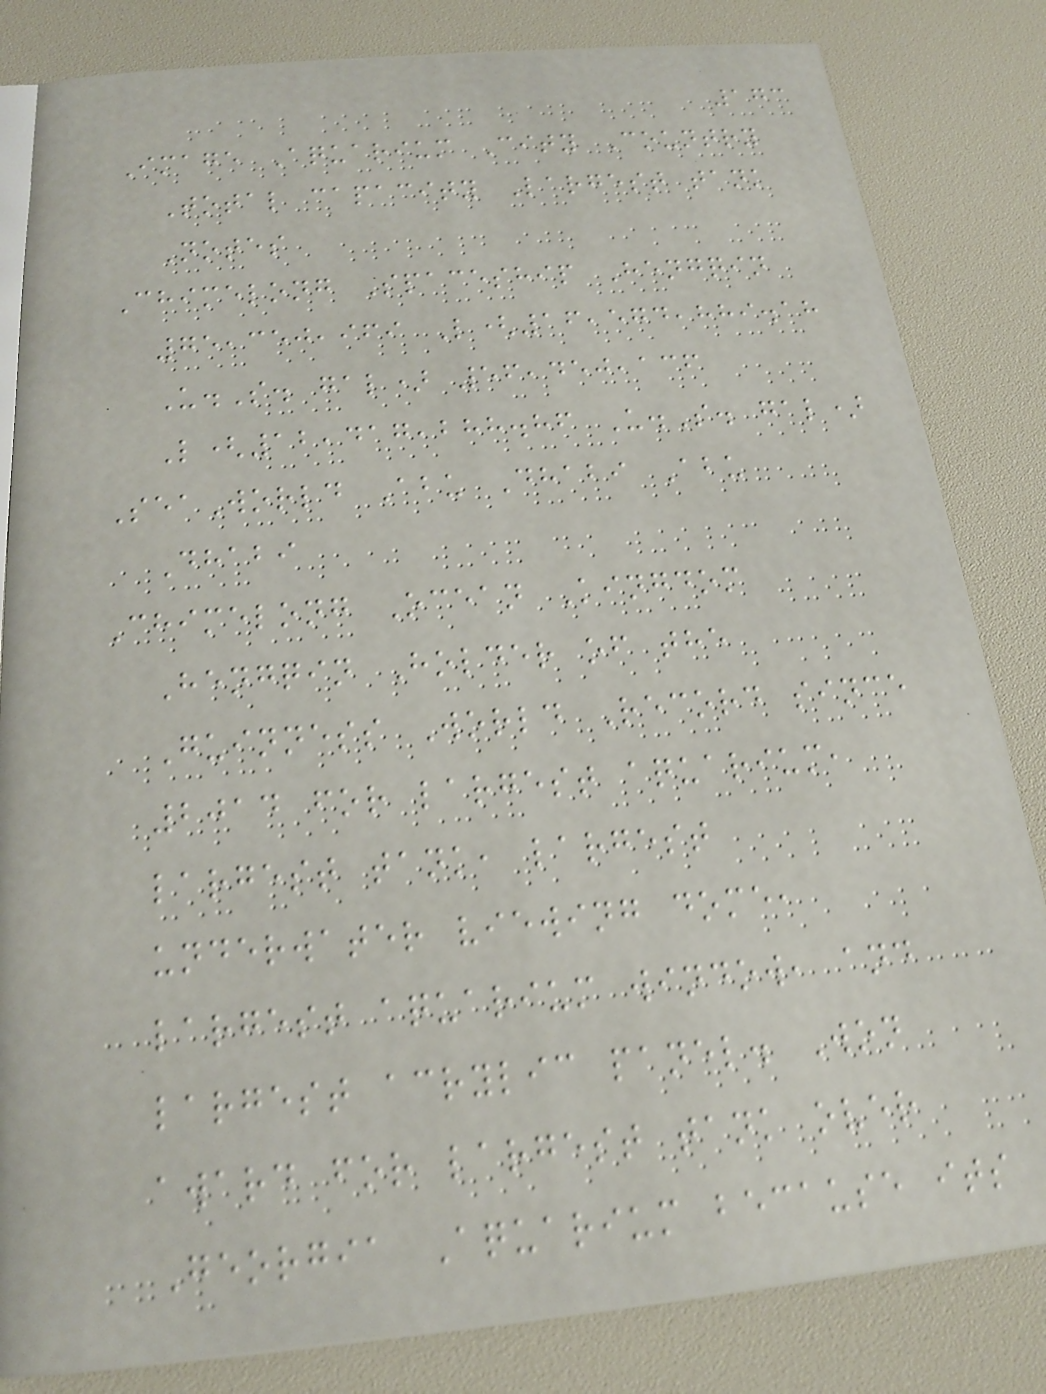173
Image Aquarium City Country
Total capacity Largest tank
Notes
Chimelong Spaceship Hengqin
75,350,969 L(16,574,889.18
U.S. gal) 56,450,136
L(12,417,288.86 U.S. gal)
SeaWorld Abu Dhabi Abu
Dhabi
Chimelong Ocean Kingdom
Hengqin Holder of the
Guinness World Record since
2014 for largest aquarium,
largest tank, largest
underwater viewing dome,
largest aquarium window, and
largest acrylic panel. Won
award for largest tank over
Georgia Aquarium because its
